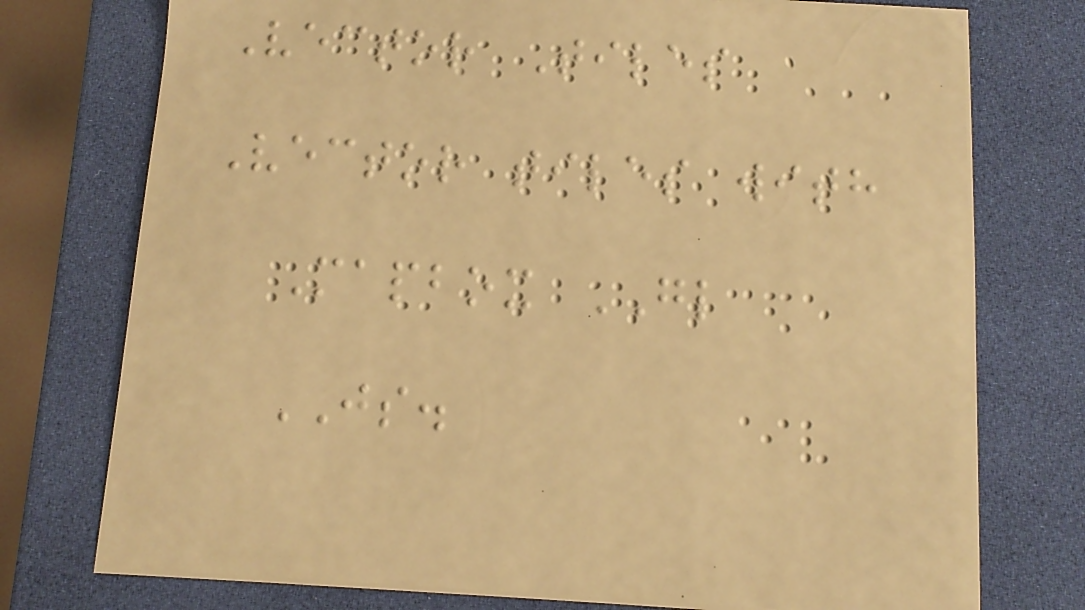Vector Tiles
Vector tiles with
Mapbox GL
JS.
